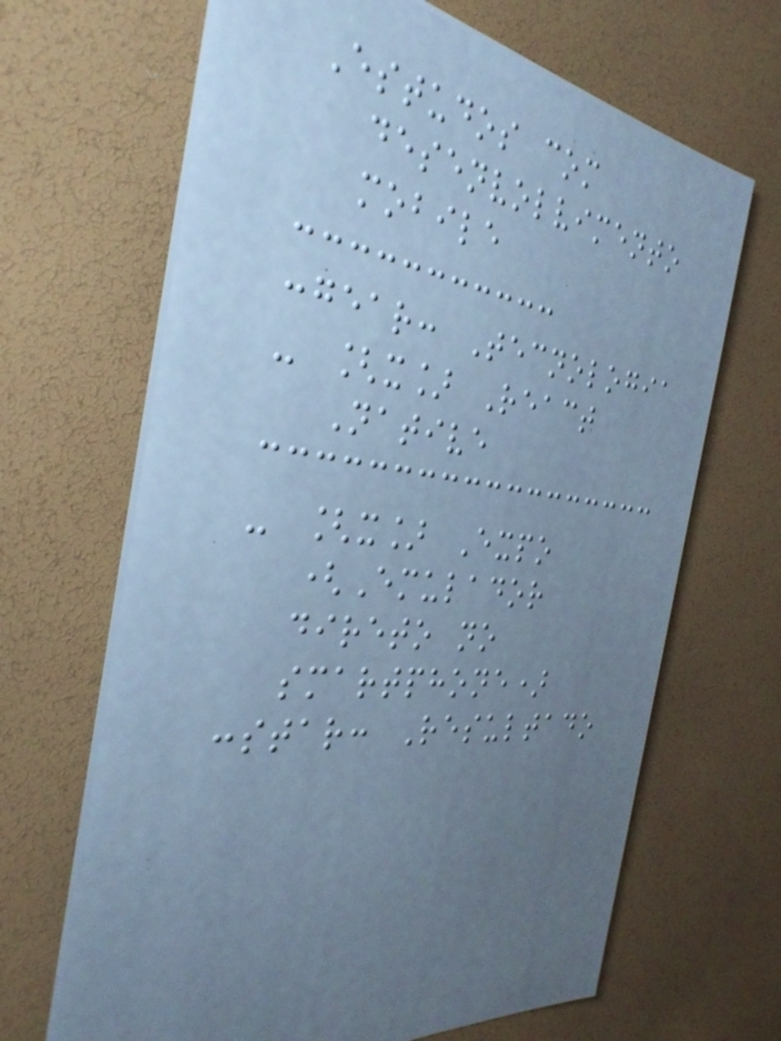Estudos com
desenvolvimento
mobile
:gear: Tecnologia
- [x] React
Native
- [x] Expo
(Emulador
direto no
smartphone)
:star: Resultado
